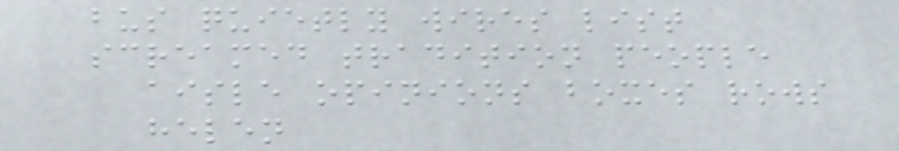bus quietly wires list
screamed tradition people
aisle opinions boxes rows
helen
